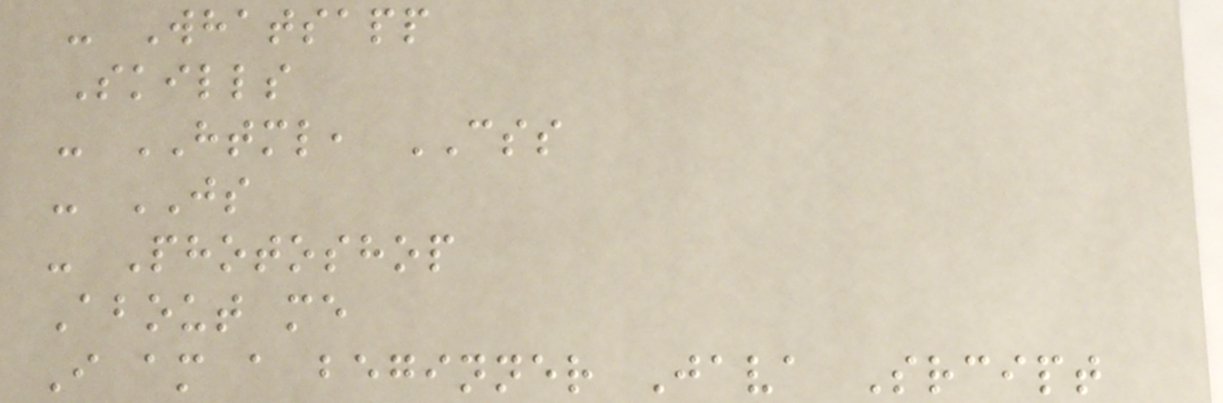- Whatsapp
Skills
- HTML, CSS
- JS
- Photoshop
About me
I am a beginner Java Srcipt
